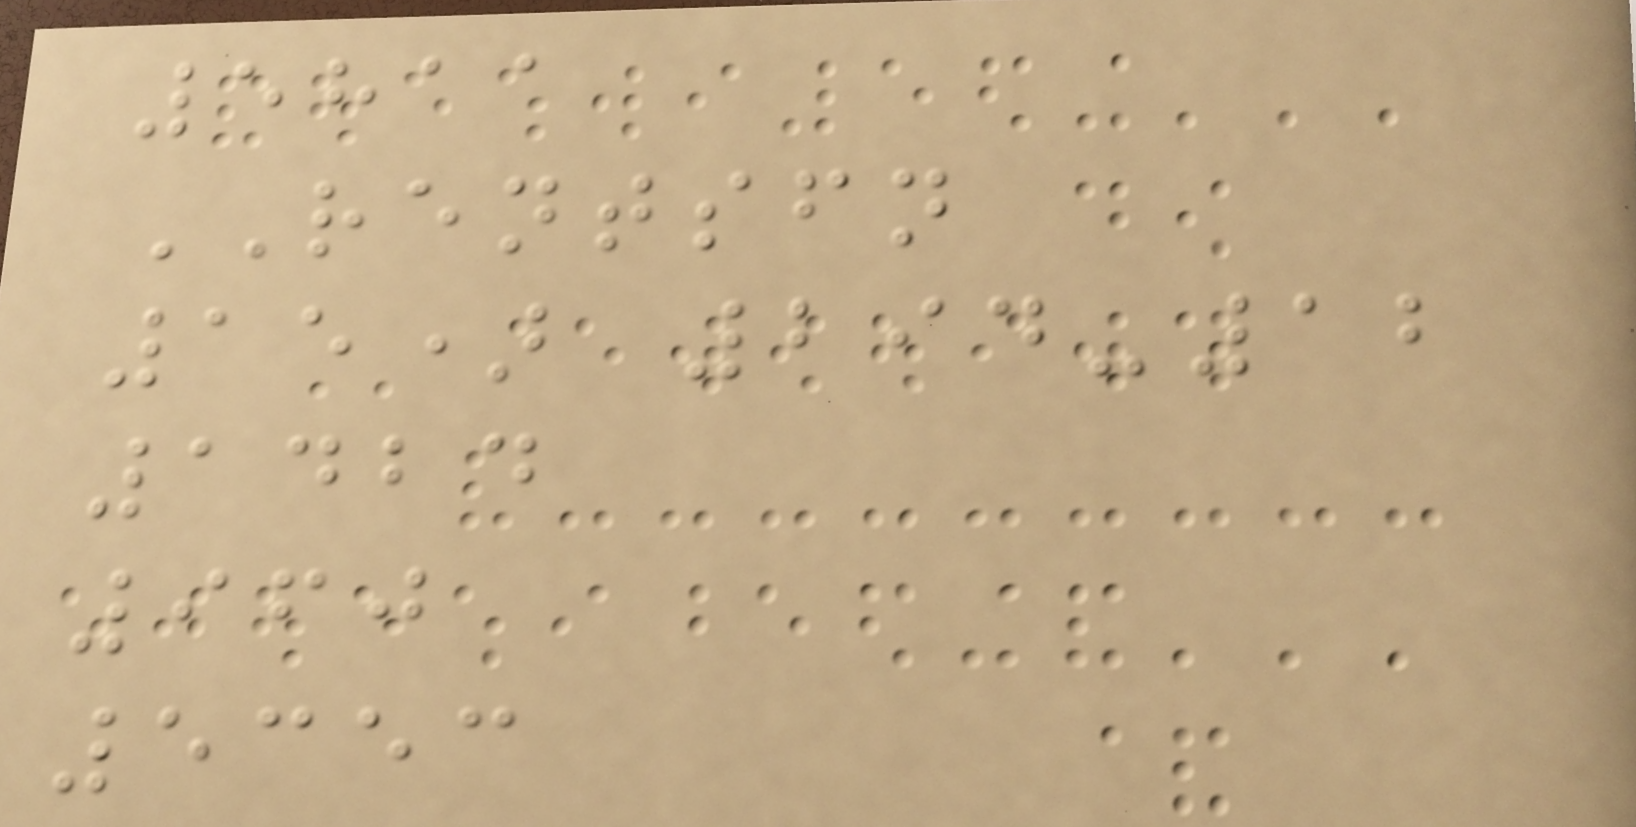5811
RENTSFN
15) 294-12
1424
960
5353
